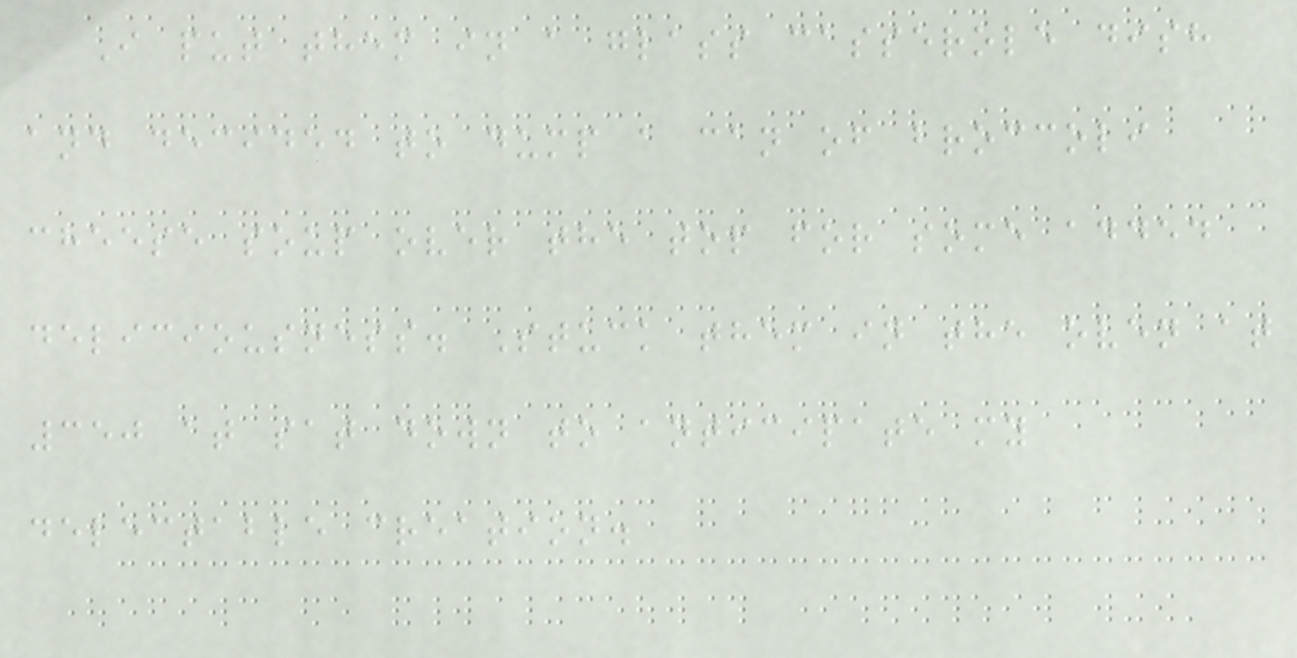I put them in a glass casserole dish
and decided to dump a can of broccoli
cheese soup over the top for some added
deliciousness. Stuck them in the oven at
350 at sat down to anticipate my
delectable creation.
